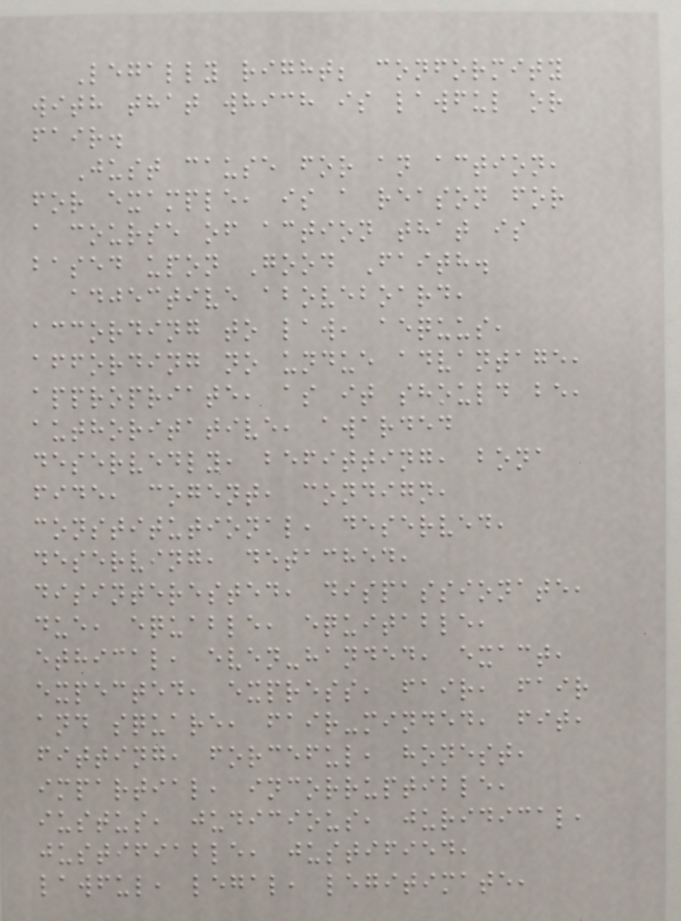Legally right; conformity
with that which is lawful or
fair.
Just cause for an action,
for example, is a reason for
a course of action that is
based upon Good Faith.
adjective aboveboard,
according to law, aequus,
affording no undue advantage,
appropriate, as it should be,
authoritative, awarded
deservedly, befitting, bona
fide, cogent, condign,
constitutional, deserved,
deserving, detached,
disinterested, dispassionate,
due, equable, equitable,
ethical, even-handed, exact,
expected, express, fair, fair
and square, fair-minded, fit,
fitting, forceful, honest,
impartial, incorruptible,
iustus, judicious, juridical,
justifiable, justified,
lawful, legal, legitimate,
